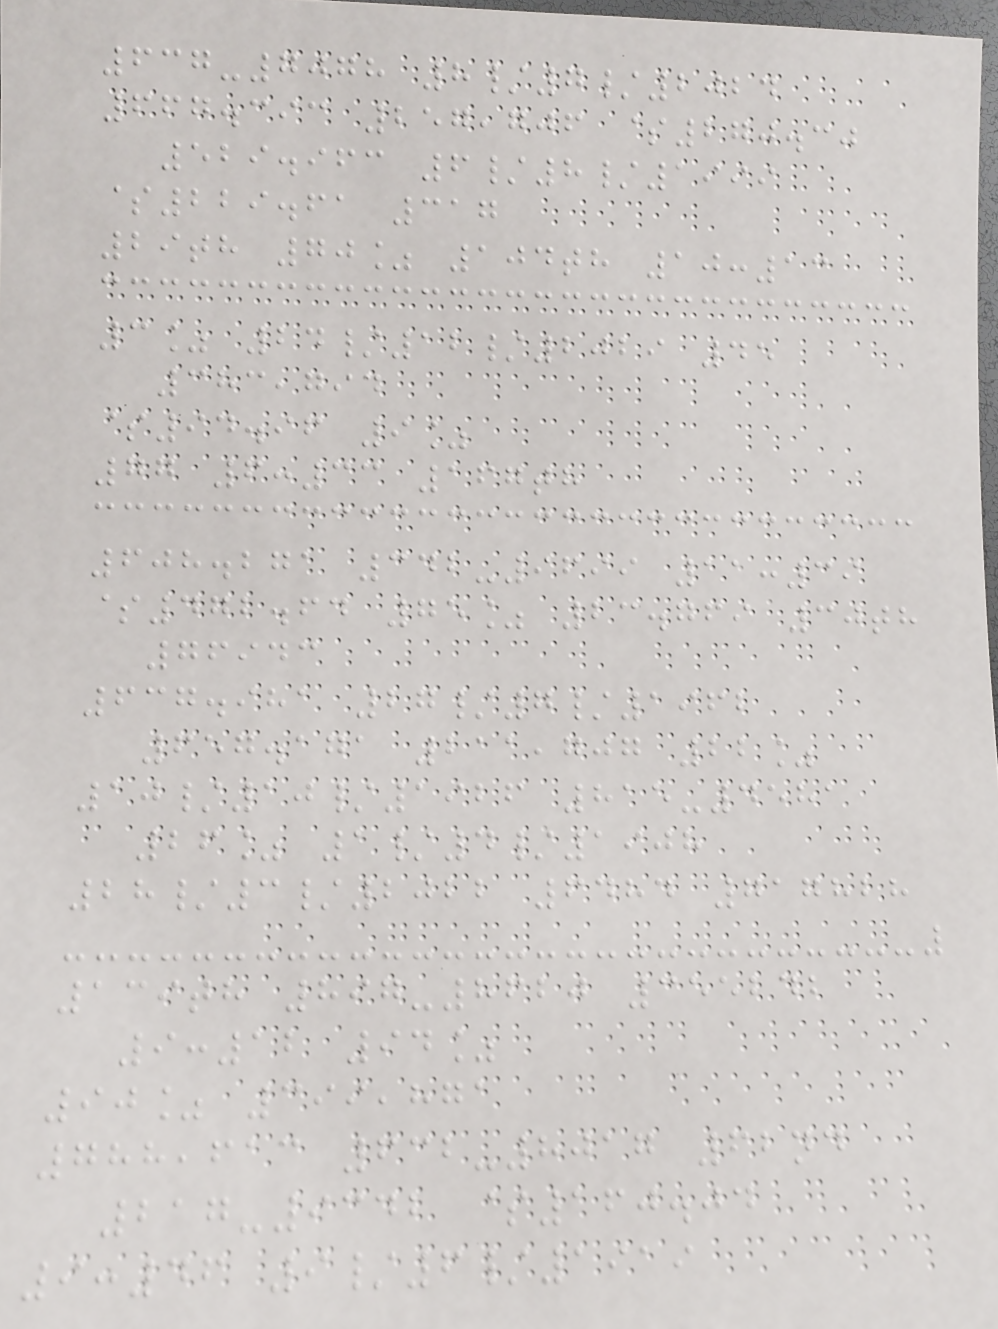637-7078 8/7/2024
667.393 257,706 $270.30
529.963 6/8/1999
$229.61 317
29th 70% 104th 10:13
3% 24/12/2029 45
383,794
$94.96 9%
77 6:33 167th
608.271 342-9699 11:39
$472.64 75% 23.769 30th
76943
637.981 27/7/1962
657.171 211,707 22%
10/10/1926 815-4581
26% 1/4/1908
28/3/2022 6484 717828
139th 897-8620 355242
9:12 94%
90% 399,871
788,613 632-8017 62nd
217-9342 $160.04
9:46 9/6/1919
